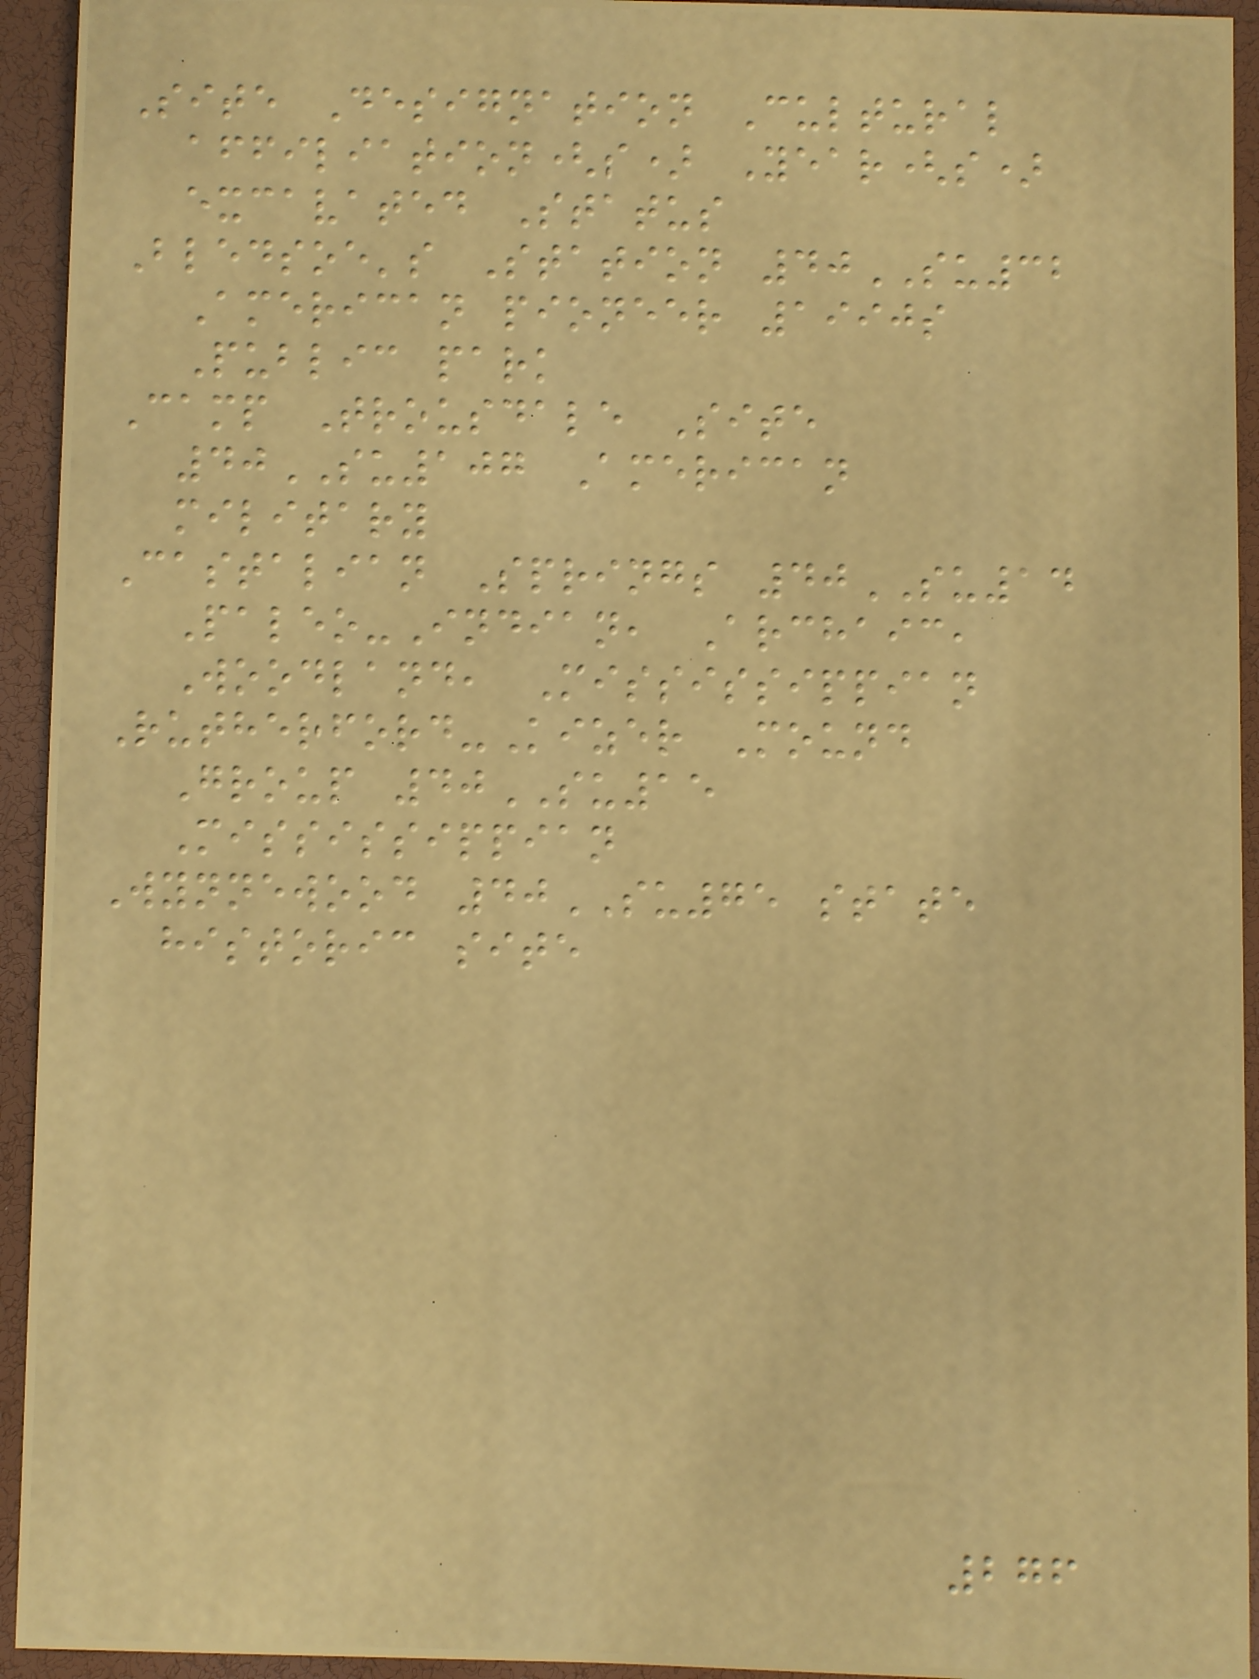Site Designation Cultural
affiliation(s) Year(s)
excavated Status
Bledsoe's Station 40SU32
American pioneer 1990s
Public park
Camp Trousdale Site
40SU107 American
military
Castalian Springs 40SU14
Paleo-Indian, Archaic,
Woodland, Mississippian
Rutherford-Kizer Mound
Group 40SU15
Mississippian
Wynnewood 40SU75 state
historic site
276
